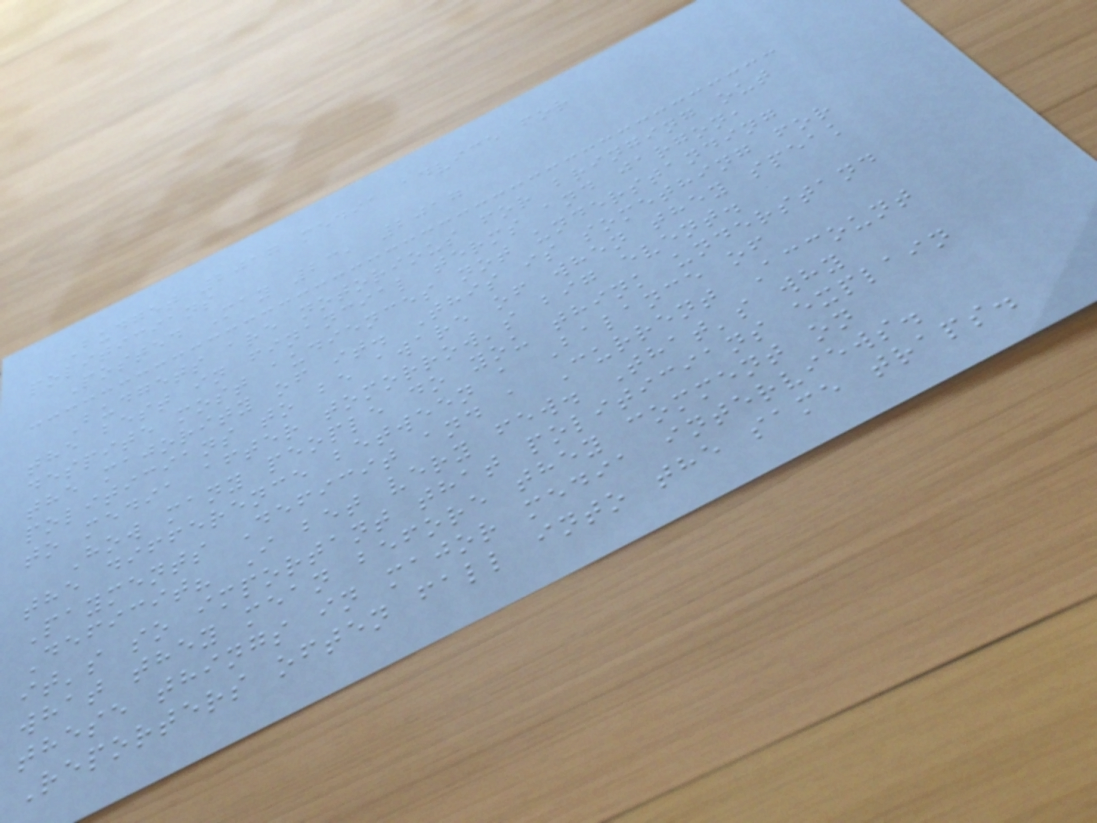Budget 2017 media advice for
politicians
Posted May 23, 2017
Budgets are notorious for bringing out
the best in financial terms and jargon,
despite most audiences not understanding
the majority of it. This is something for
politicians to be aware of when they speak
to media after tomorrow's big event.
How many people do you think understand
the difference between a Balance of
Payments Deficit and a Current Account
Deficit? I bet very few. That's why
it's so important that politicians explain
what they mean before they comment on
these things in major media interviews.
Reporters often fall into the same traps.
